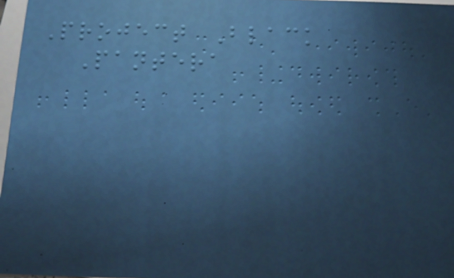Project Black
Pantera
